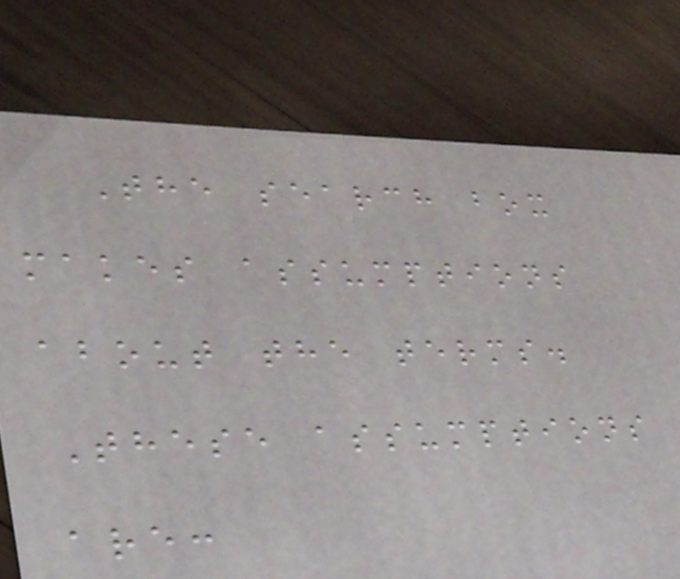The search box
makes assumptions
about the terms.
These assumptions
are:
